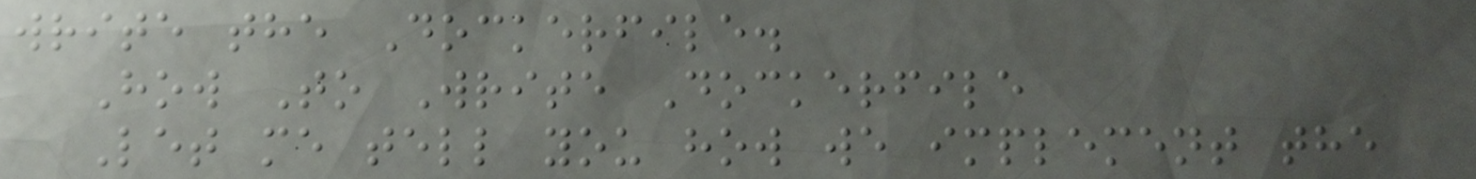write the Dockerfile.
How To Write Dockerfile
Let me tell you how we implement the
